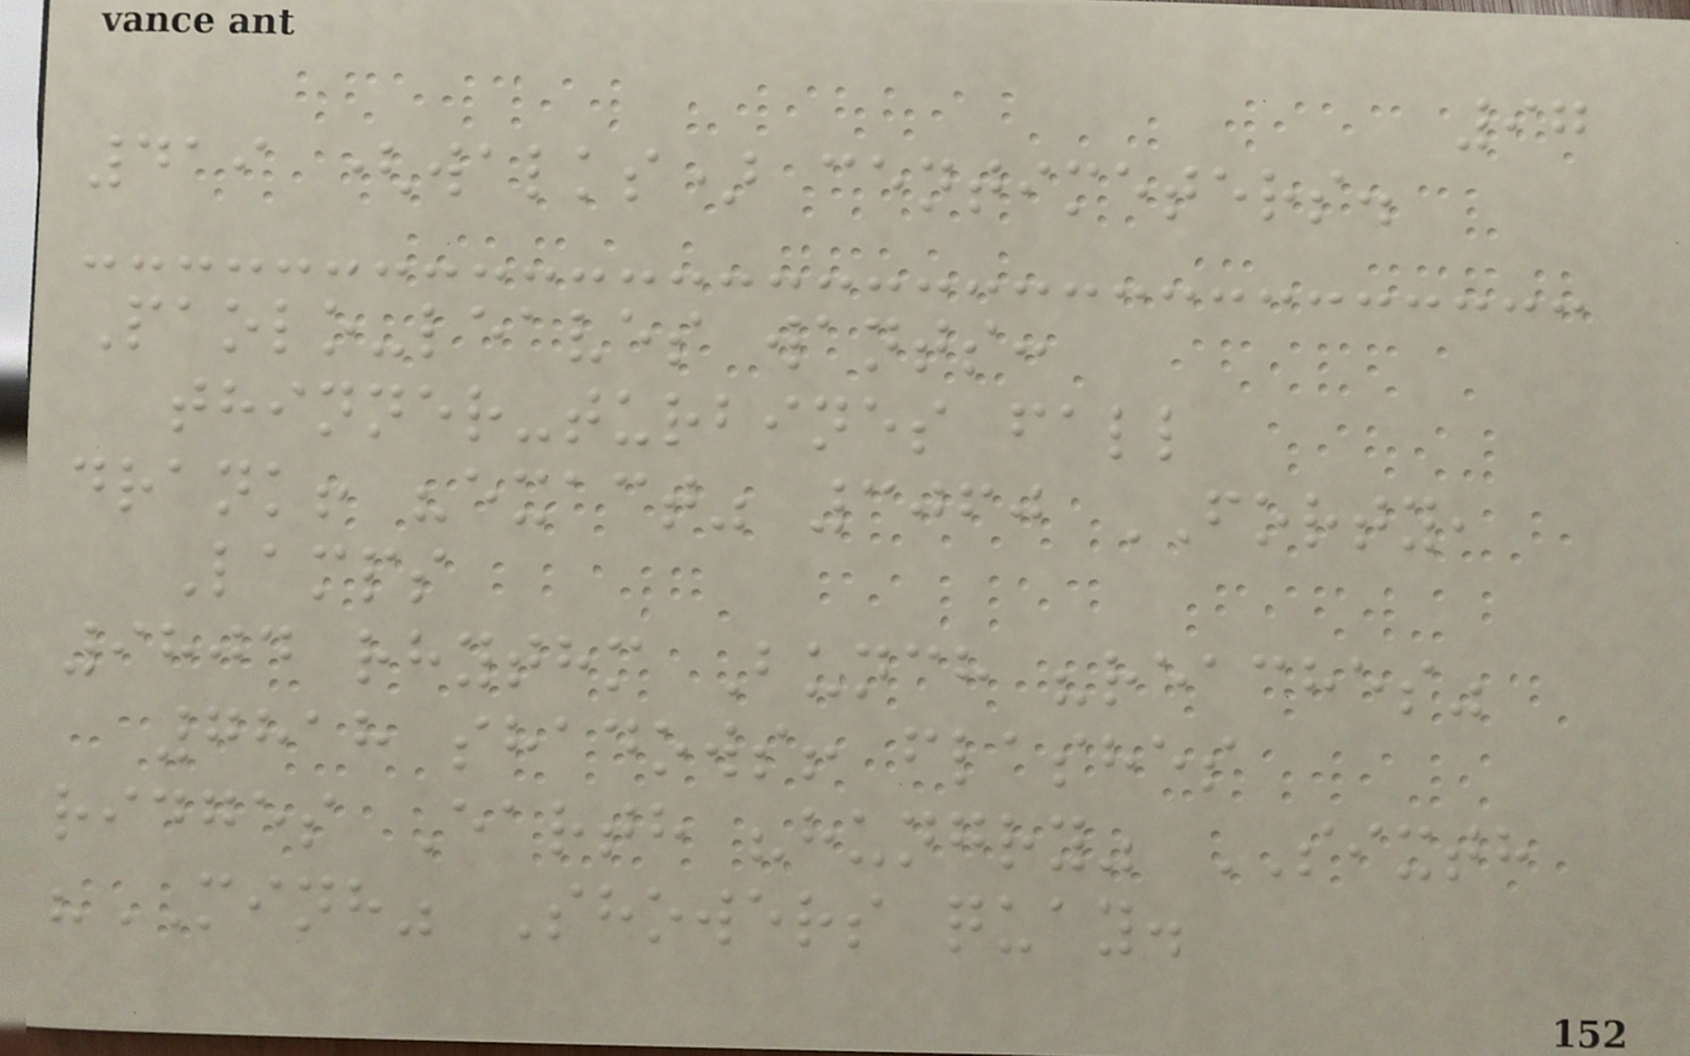97
419 (walks) centimeters.
Paolo-leaves wants:
thinner-turbines fall
drank! "exact" 3060 FORTY,
Lamps
9804 rhythm Bunch "reaches"
7818 shadows! flashes
ridges Earth "hungry" SIXTH
"MINH" Showers quay.
